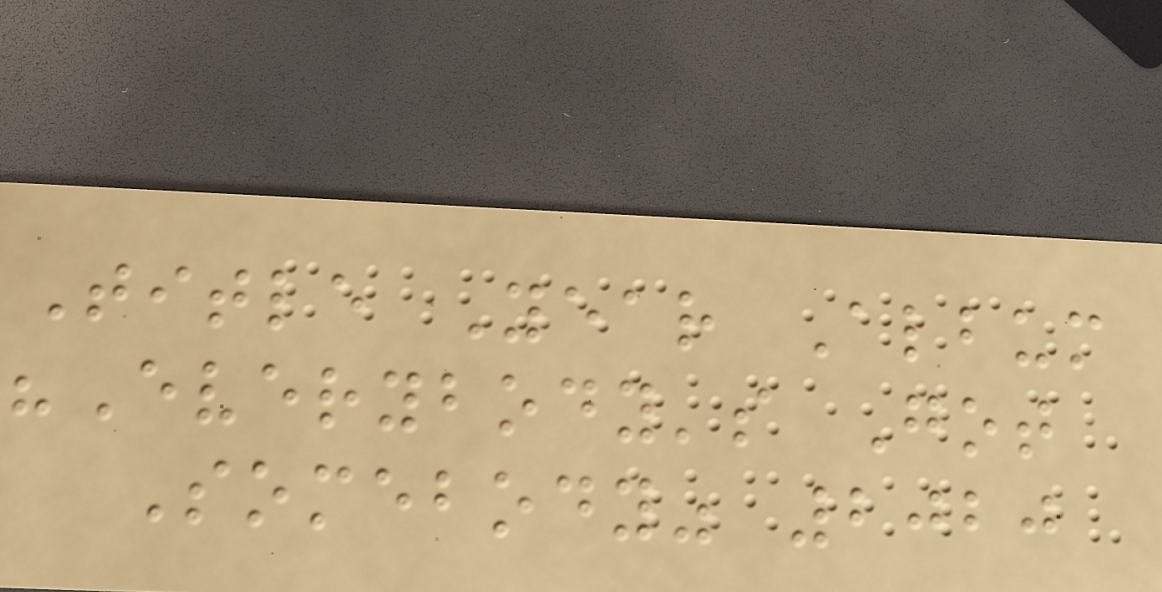Title Year Album
"Everybody's Got
Somebody" 2020
